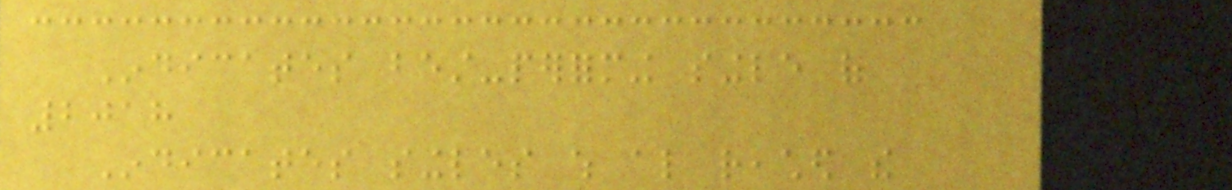Indicates best-performing single of
2018
Indicates singles which also reached the
